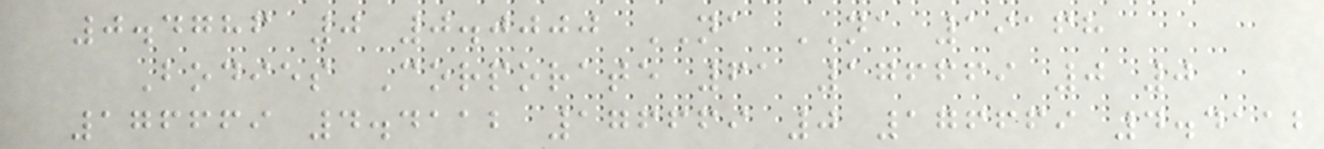0.4786 0 0.0000 NA NA 19168
Bodies Corporate 61 176669 0 0
176669 4.4112 176669 0 176669 4.4112
